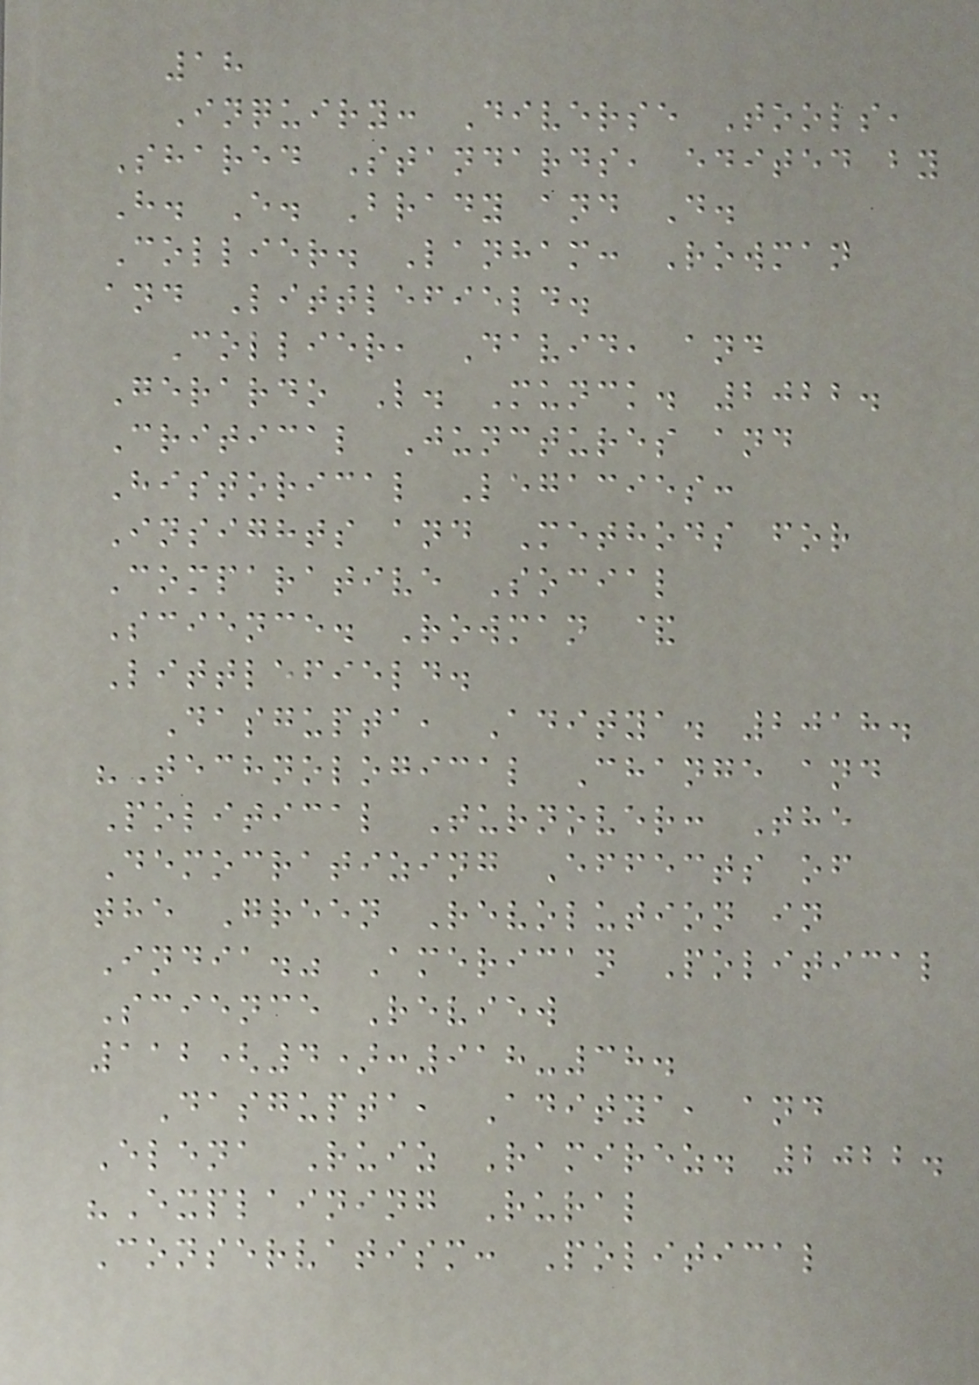18
Inquiry: Diverse Tools,
Shared Standards, edited by
H. E. Brady and D.
Collier. Lanham: Rowman
and Littlefield.
Collier, David, and
Gerardo L. Munck. 2022.
Critical Junctures and
Historical Legacies:
Insights and Methods for
Comparative Social
Science. Rowman &
Littlefield.
Dasgupta, Aditya. 2018.
"Technological Change and
Political Turnover: The
Democratizing Effects of
the Green Revolution in
India." American Political
Science Review
112(4):918-38.
Dasgupta, Aditya, and
Elena Ruiz Ramirez. 2022.
"Explaining Rural
Conservatism: Political
